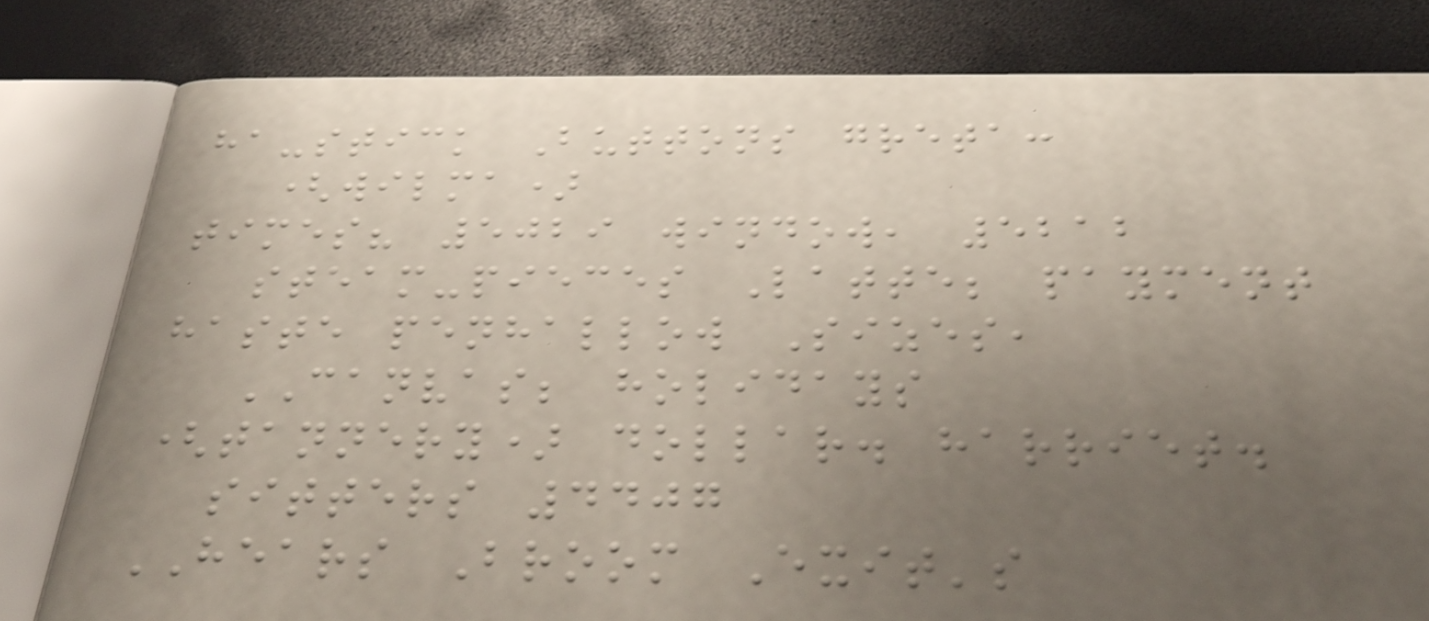ha-stick Buttons greta:
(wilma)
times? 5029 window, 5212
steam-pieces Latte; payment
haste penhallow Sizes,
CANVAS; holidays
(tannery) dollar. harriet.
sitters 4407
HEARS Broom Exit's
